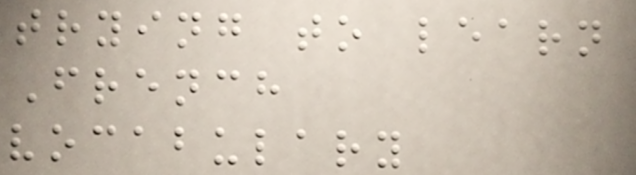trying to learn
French
vocabulary
